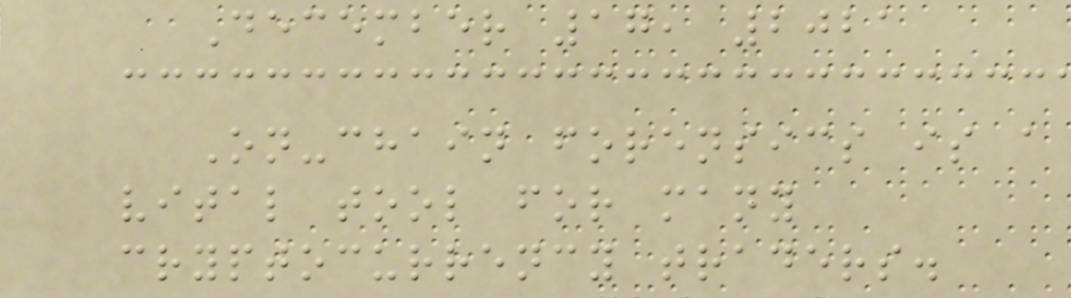December 17, 2021
On-chain forensics is a
vital tool for many
cryptocurrency traders.
